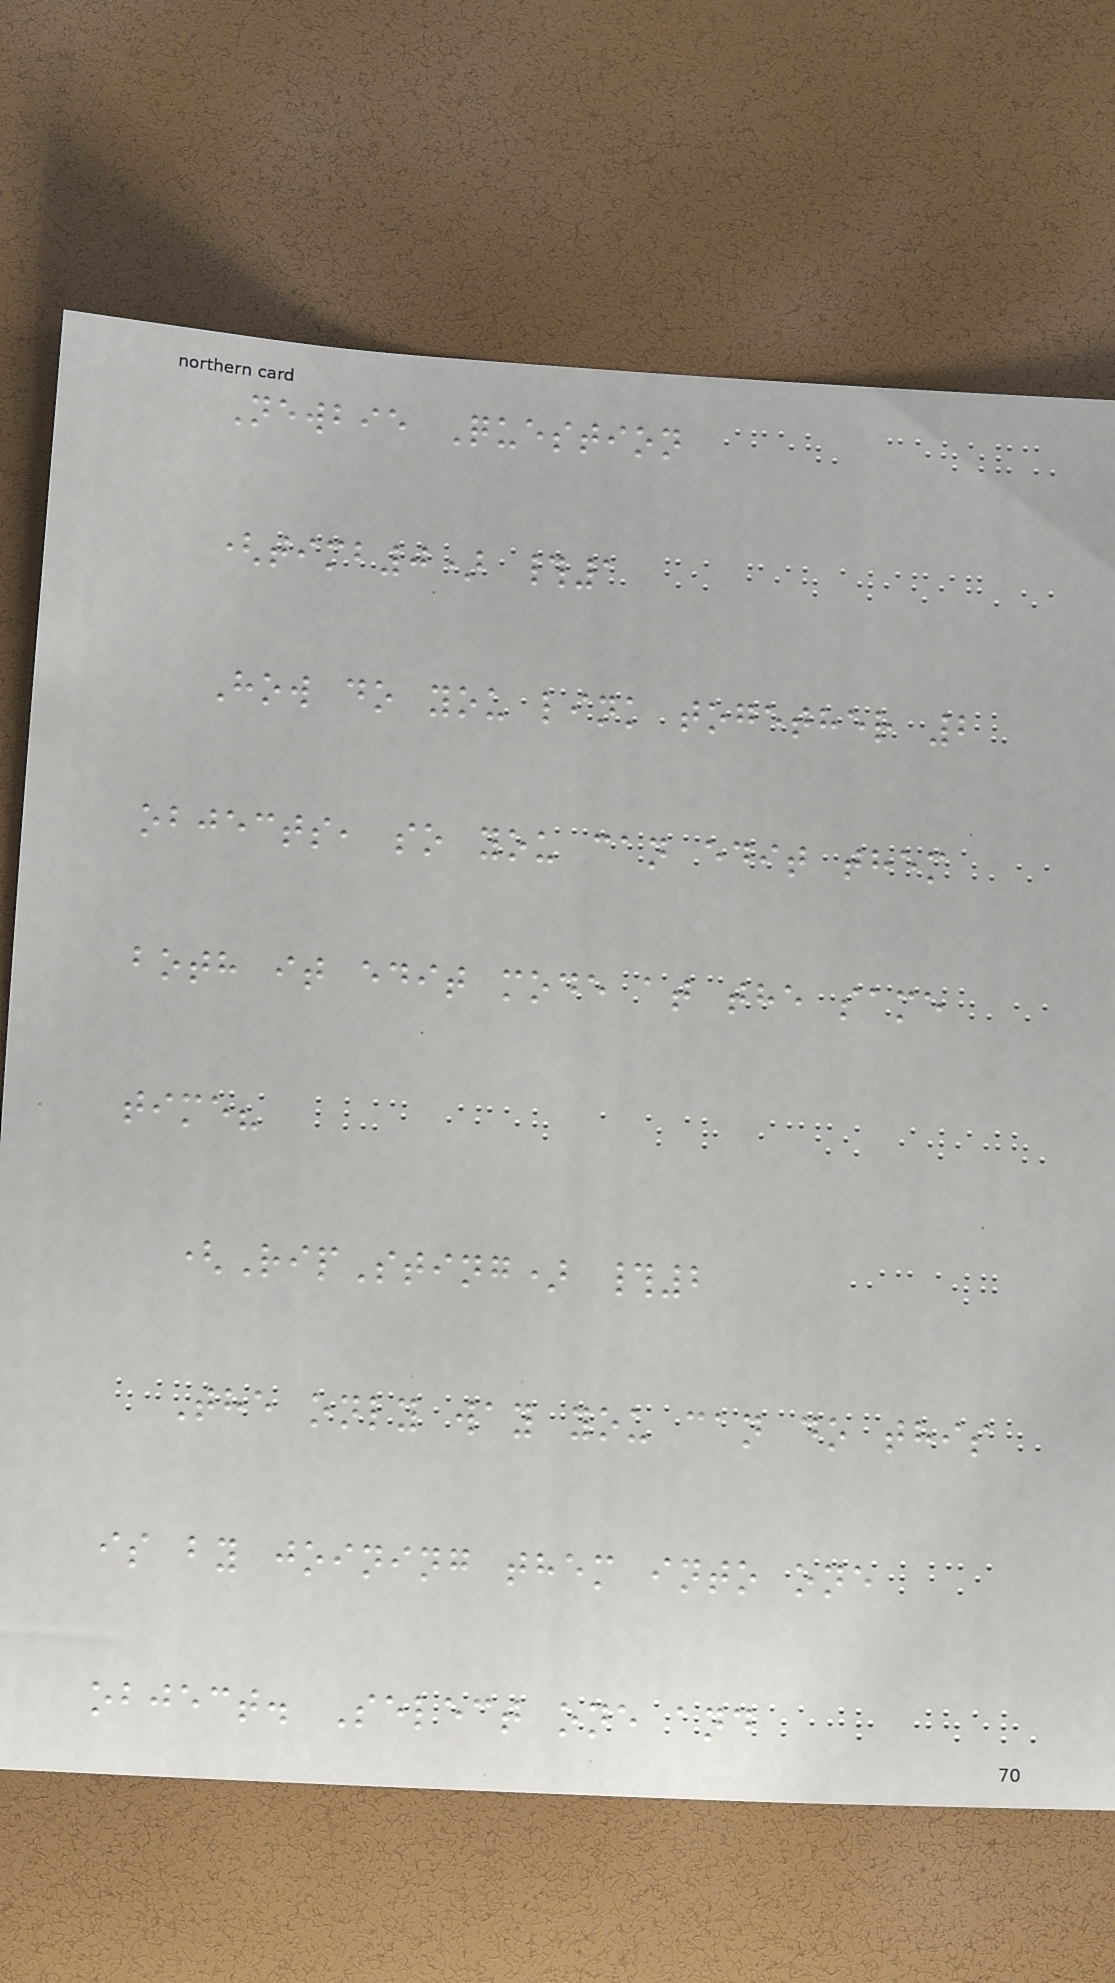Newbie Question
(timb0) #1
How do you link together 2
objects, so you can edit them
both it edit mode at the same
time?
(RipSting) #2
The only way you can do this
is by joining them into one
object. Select one and
